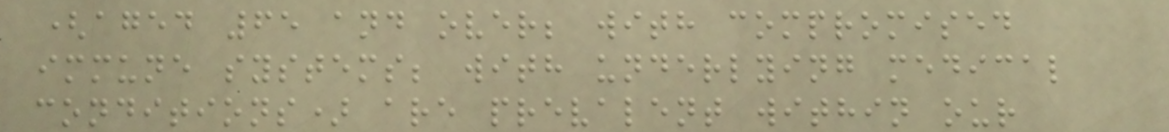(aged 65 and over; with compromised
immune systems; with underlying medical
conditions) are prevalent within our
